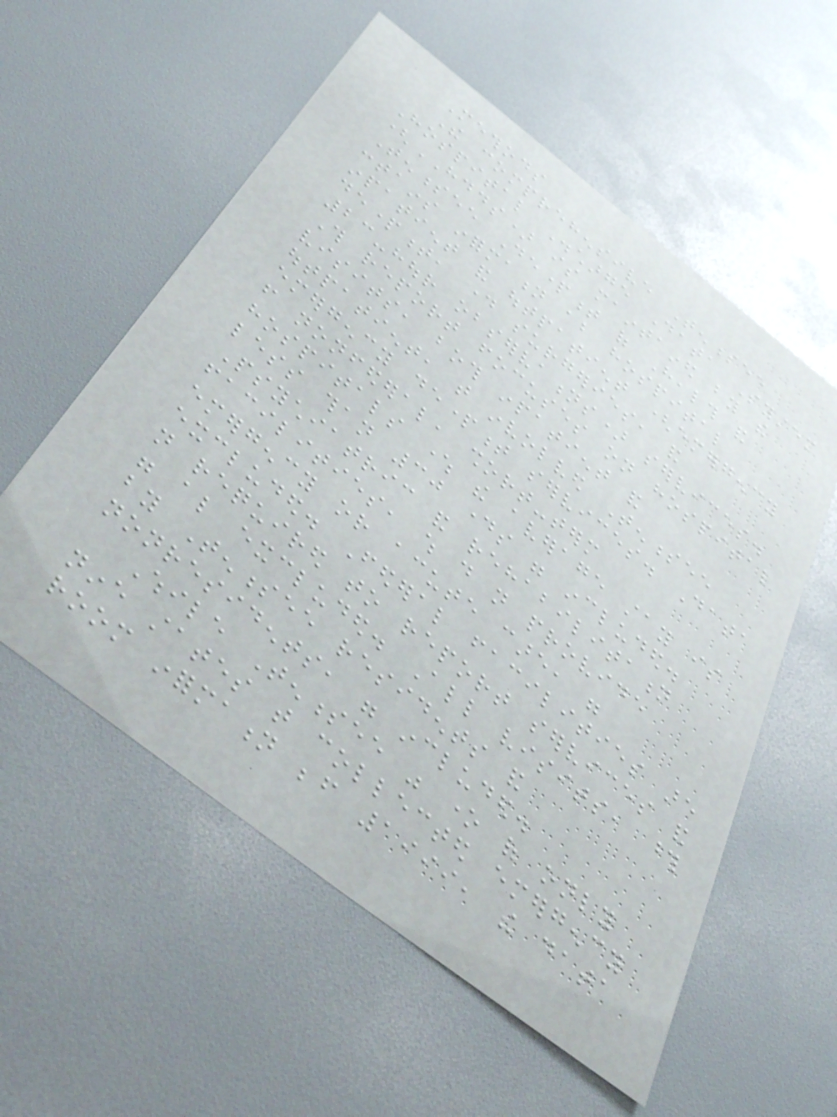Methods
The comprehensive Tennessee
Hospital Discharge Data System
(HDDS) is maintained by the
Tennessee Department of Health and
contains information about hospital
inpatient and outpatient (emergency
department, day surgeries, and
23-hour observations) services.
This report focuses on hospital
visits, both inpatient and
outpatient, that involved Tennessee
emergency department services. Data
from nonfederal, short-term
hospitals where the average stay is
less than 30 days were included.
Psychiatric and rehabilitation
facilities, which do not provide
emergency or acute care, were
excluded. Federal facilities are
not required to report services and
were also excluded. All visits, those
by Tennessee residents and
nonresidents, were included.
While Tennessee was one of only
nine states that collected emergency
room information before 1999, the data
